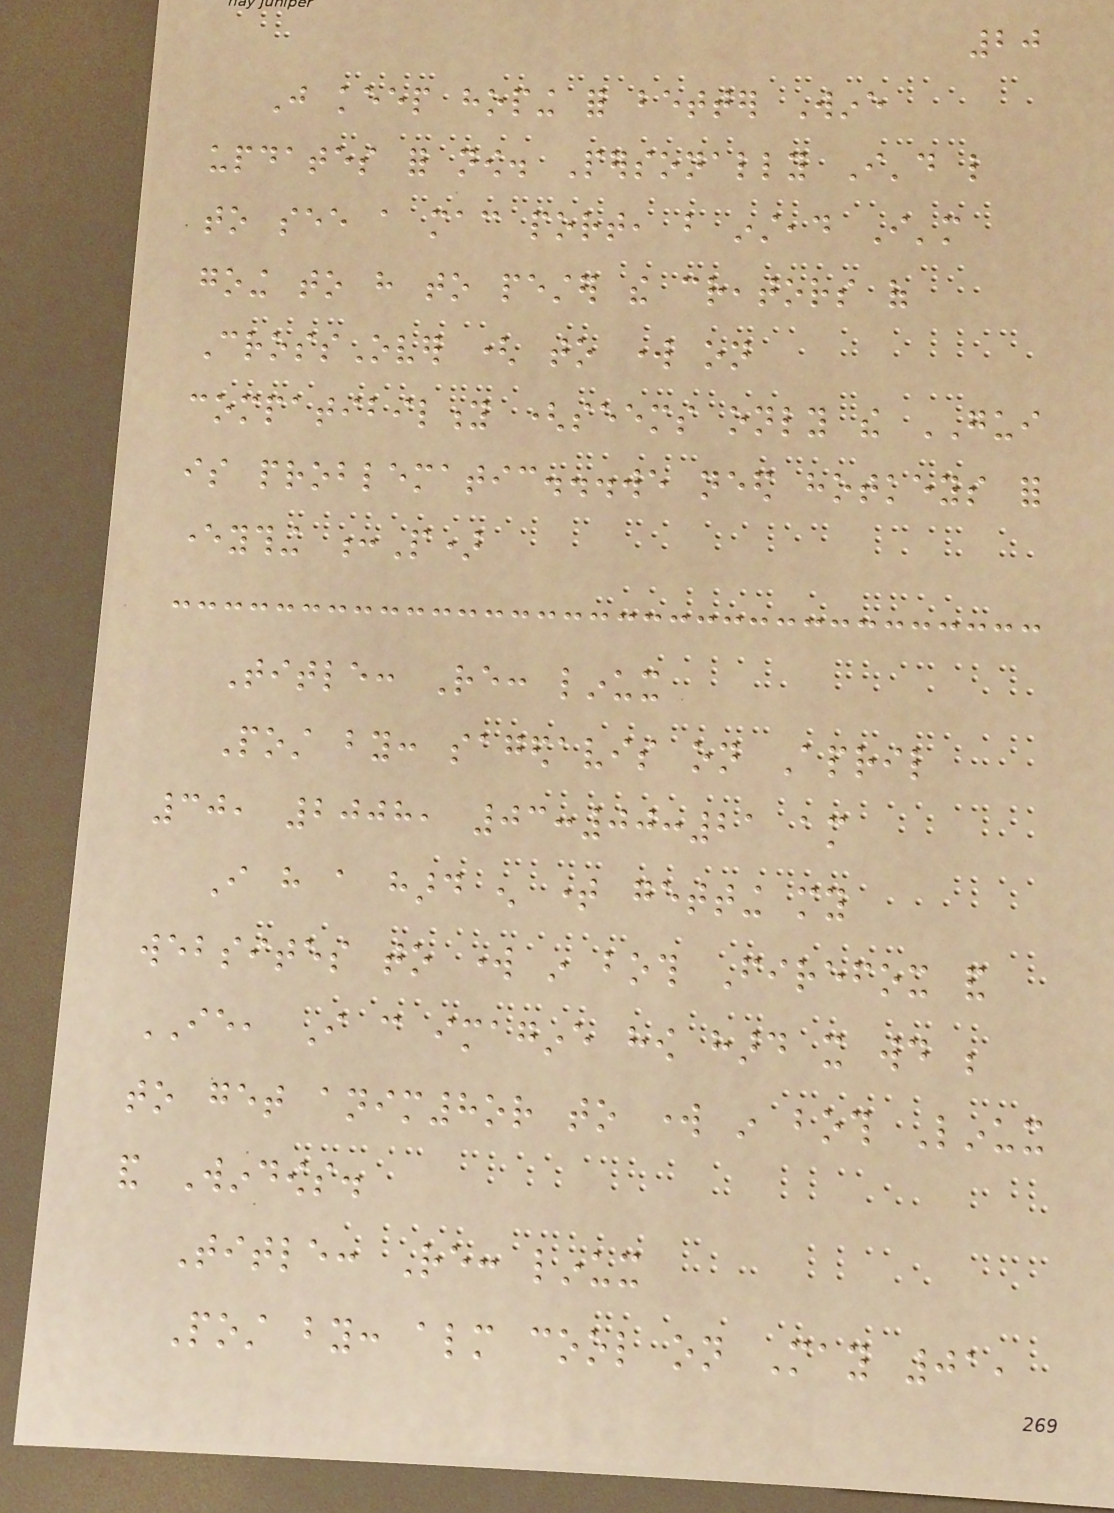20
Just keep hoping for better Wine
updates for now. Personally I'd like
to see a mac port, but instead I'm
going to have to pester the creators of
CrossOver ( to work on
compatibility (seems only the GUI
is problematic...we need hotkeys for
everything :P)
Title: Re: linux
Post by: sagedavis on April
30, 2008, 03:00:21 am
I have a hard enough time getting my
websites to work in both Firefox and
IE, I can imagine how hard it would be
to get anim8or to work in both Linux
and Windows.
Title: Re: linux
Post by: almost cool on May 01,
